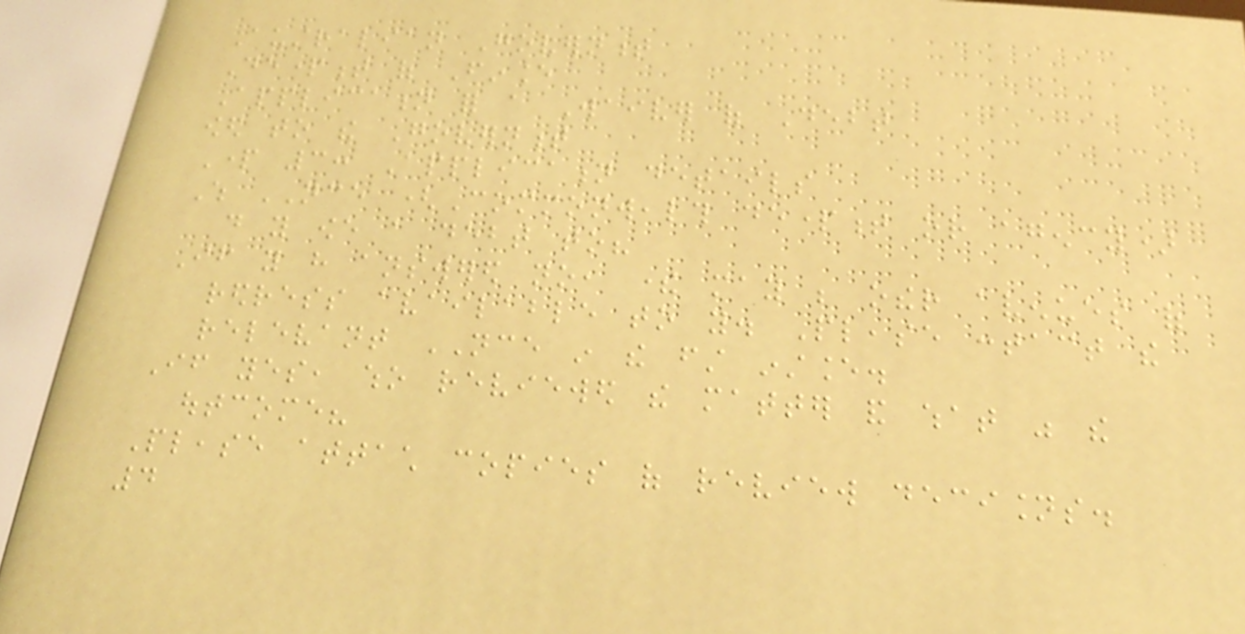Australian Government
Department of Finance
Application for a Waiver of Debt
owed to the Government
Part 3: Application details
Which NCE (Commonwealth department or agency)
do you owe a debt to?
If you have answered no, there may be other avenues of
redress available to you. Please contact the
relevant NCE in the first instance.
If yes, who reviewed the matter and what was the
outcome?
Please attach copies of review decisions.
4
